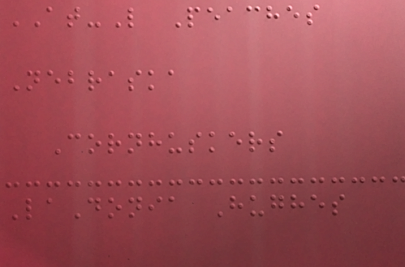AT-L Peaches
Nebraska
Cornhuskers
LaDonia Hughes
